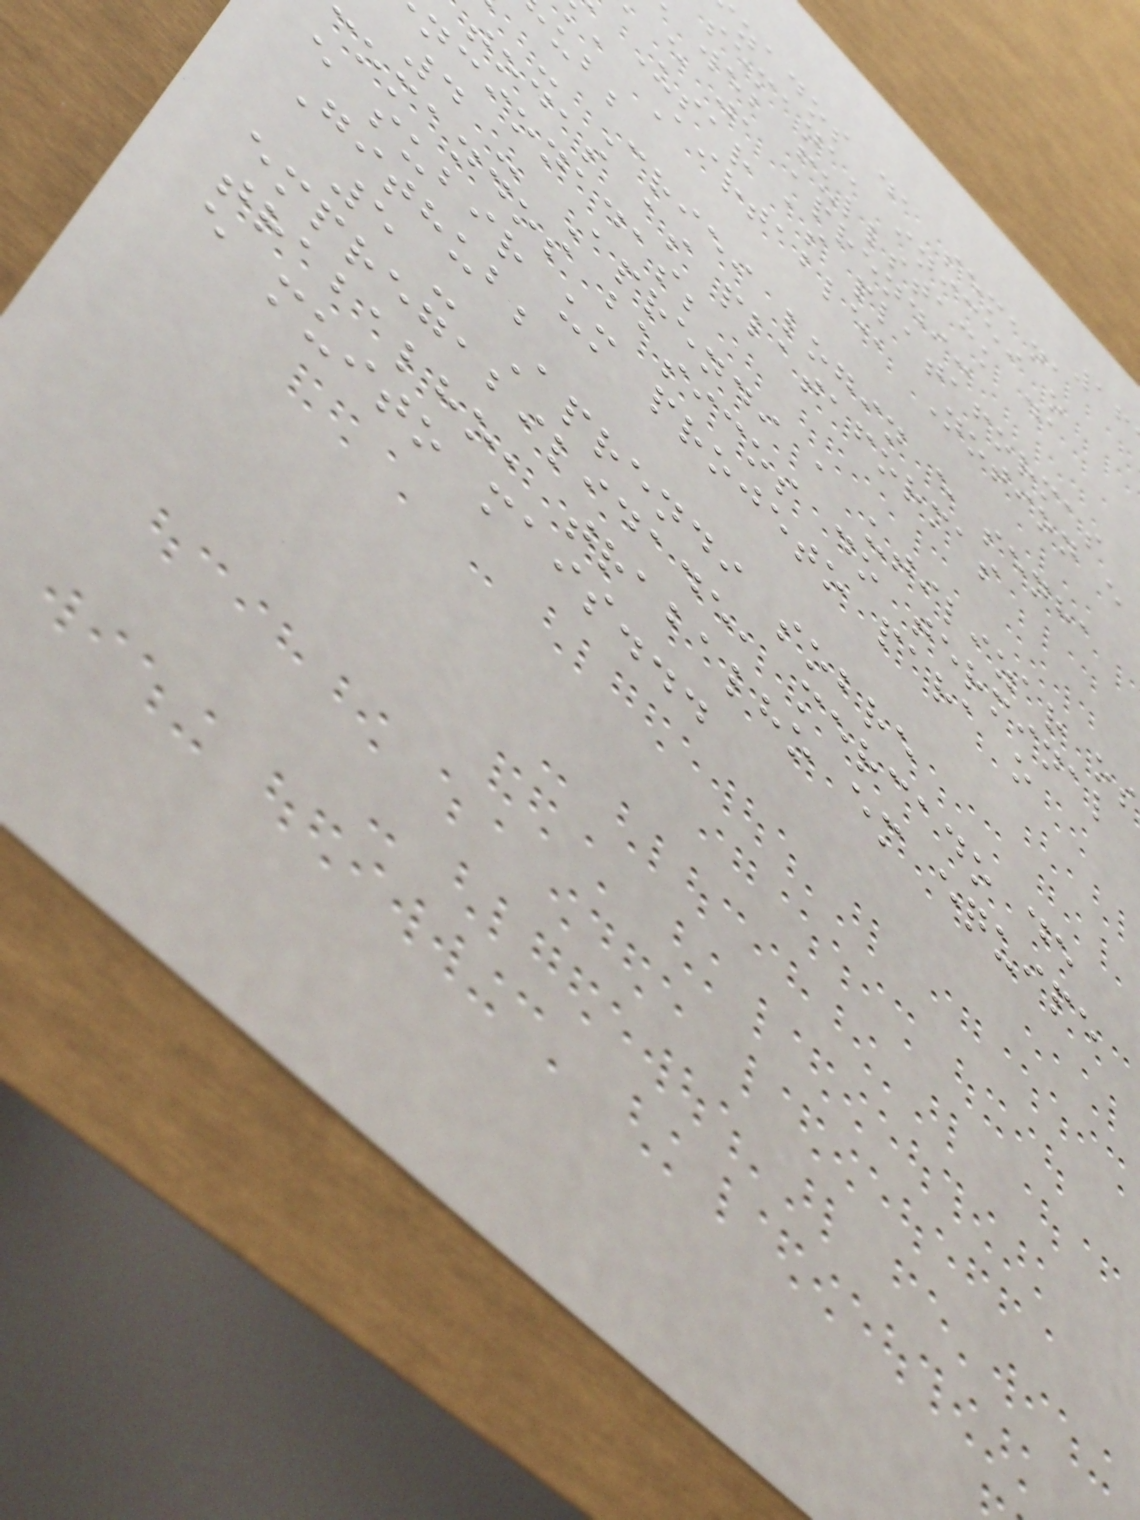zados da semana
semana, inicei o
web fullstack da
e ja aprendi:
Usar as plataformas
, Airtable, Notion e
- Criei login e senha
todas as plataformas
ncionadas;
4 - Aprendi a utilizar os
comandos basicos do terminal
e subir um projeto para o
Github;
5 - Aprendi sobre
empregabilidade, mercado de
trabalho, trabalho em equipe
e muito mais...
